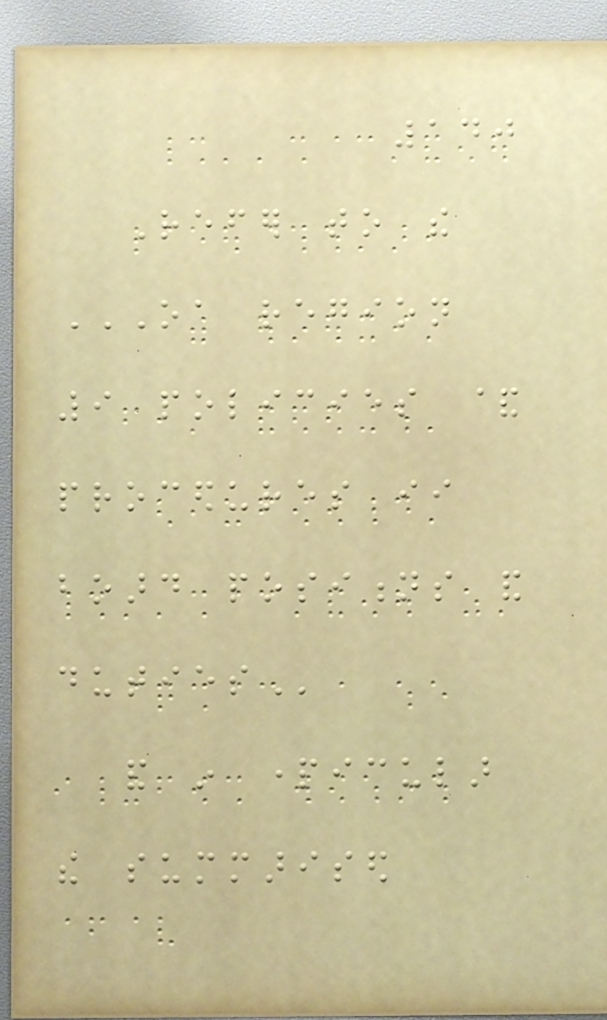140
Refer to the
OA REGION
9 POLICIES &
PROCEDURES II
BOARD POSITIONS AND
DUTIES
and in particular
the summarised
